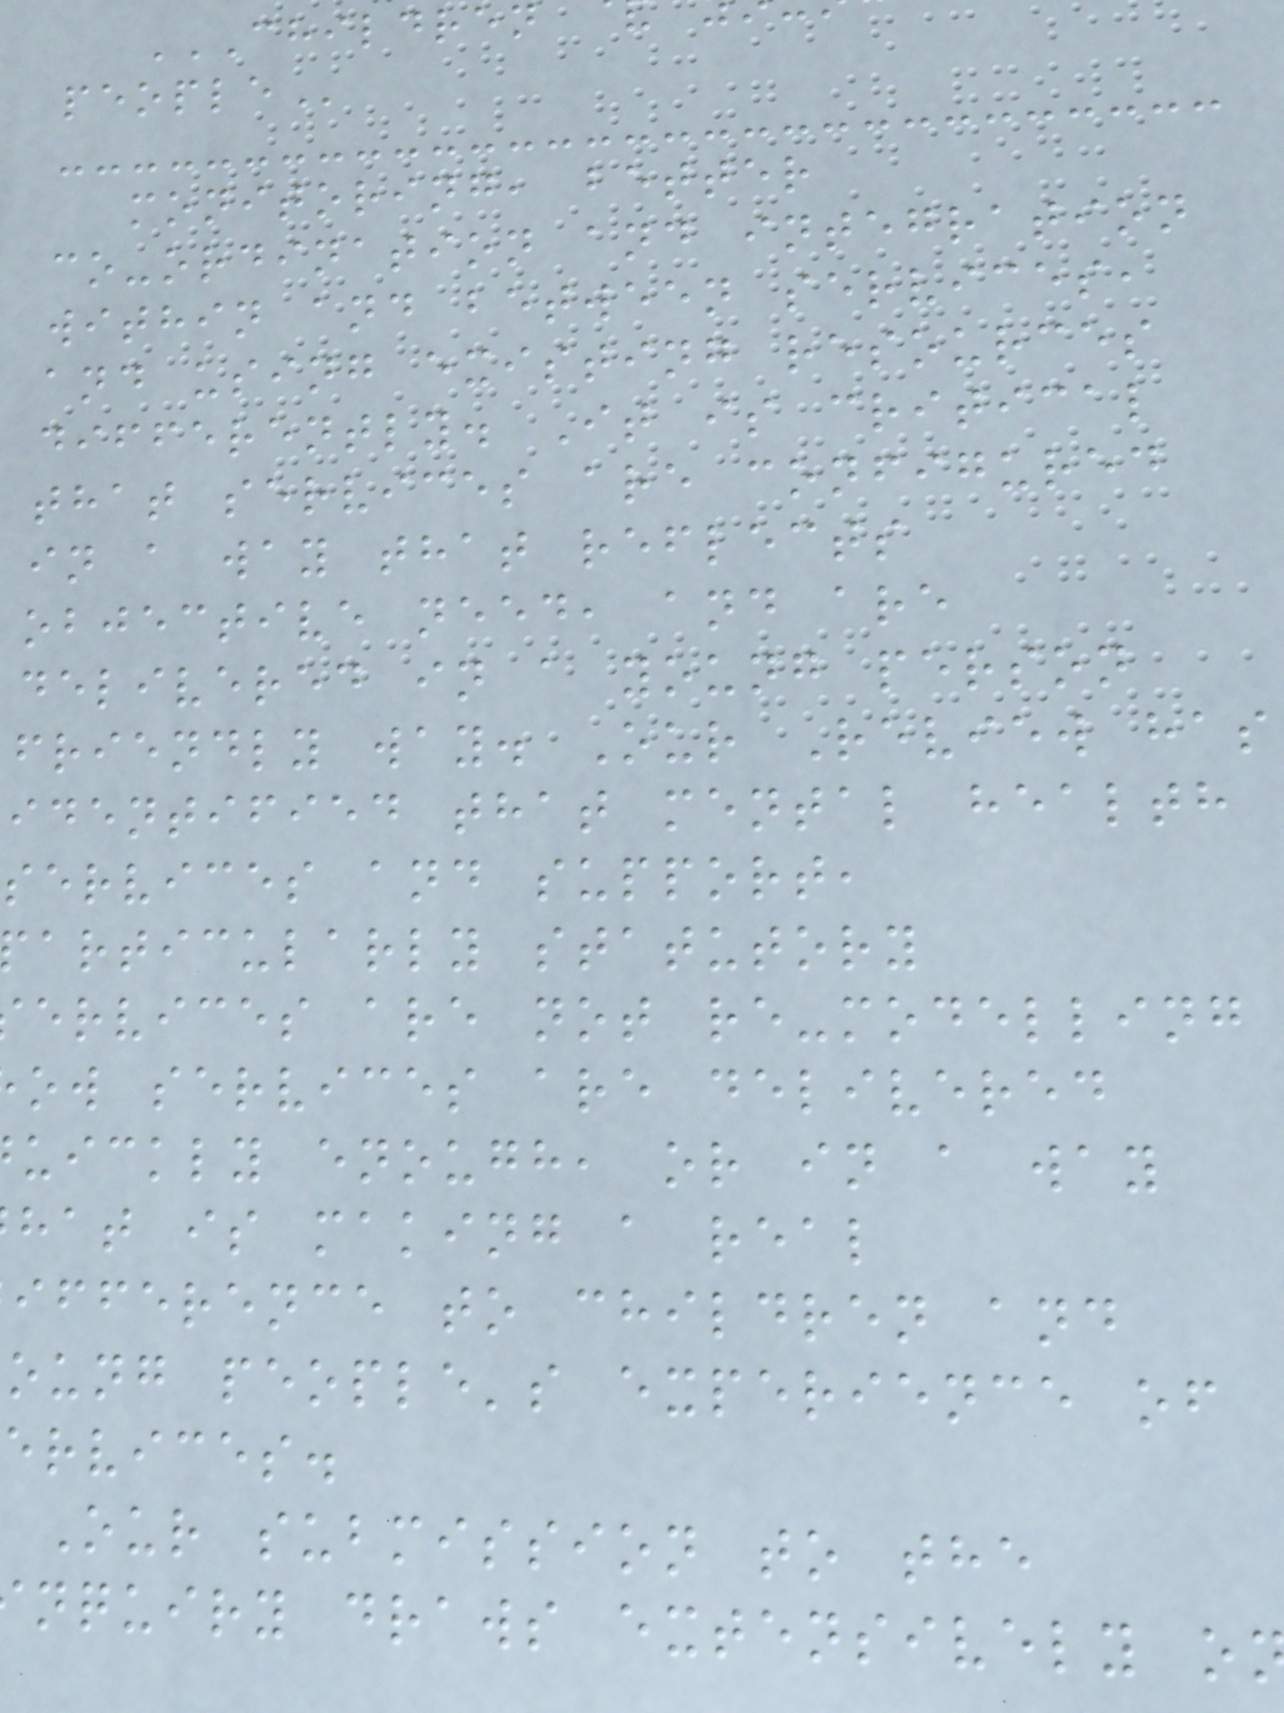monitoring, better
co-ordination and integration
within and between services,
and using existing resources
differently. It is critical
that services are configured
in a way that reflects
objective need, and are
delivered in a young person
friendly way. Our Review has
identified that mental health
services and support,
articularly statutory
ervices are not re-modelling
ow services are delivered
uickly enough, or in a way
hat is making a real
ifference to children and
oung people's experience of
ervices.
Our submission to the
nquiry draws extensively o
